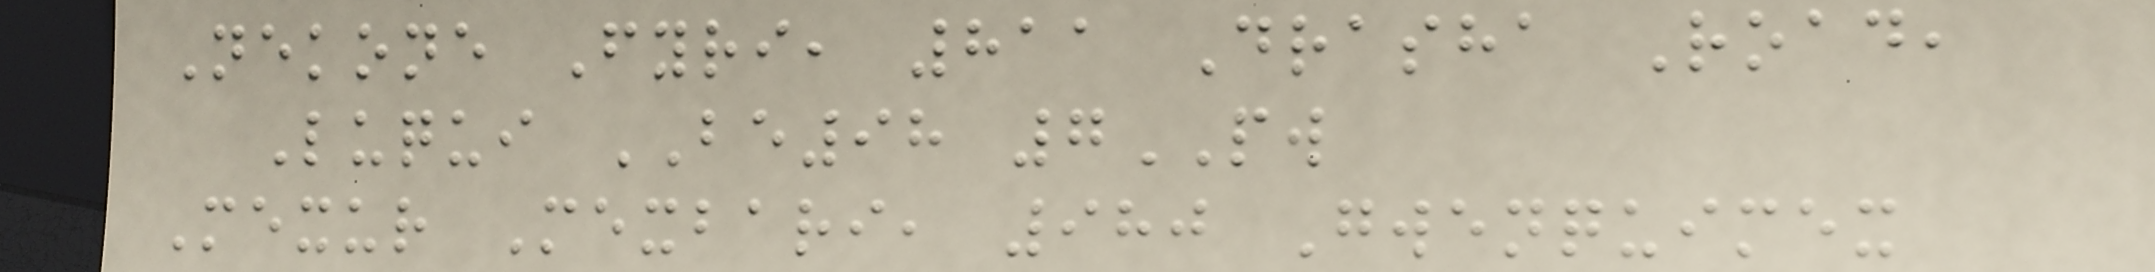Nekone Fyri, 811 Drasha Road,
Luqui BE98 7PW
Mexur Mexbari, 980 Gwenquimex
